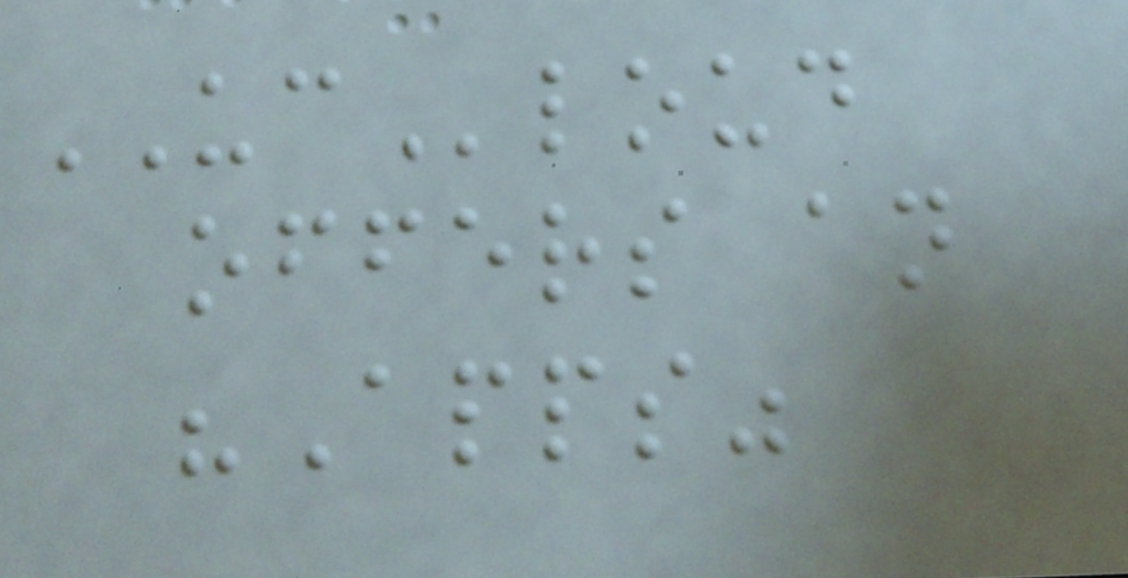UCloud
offers an
"Apps"
